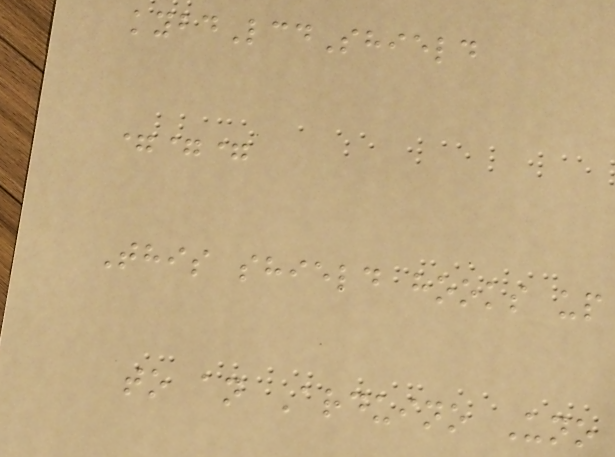kybdLcdShield
===
This shield hooks up
to an Arduino Uno
